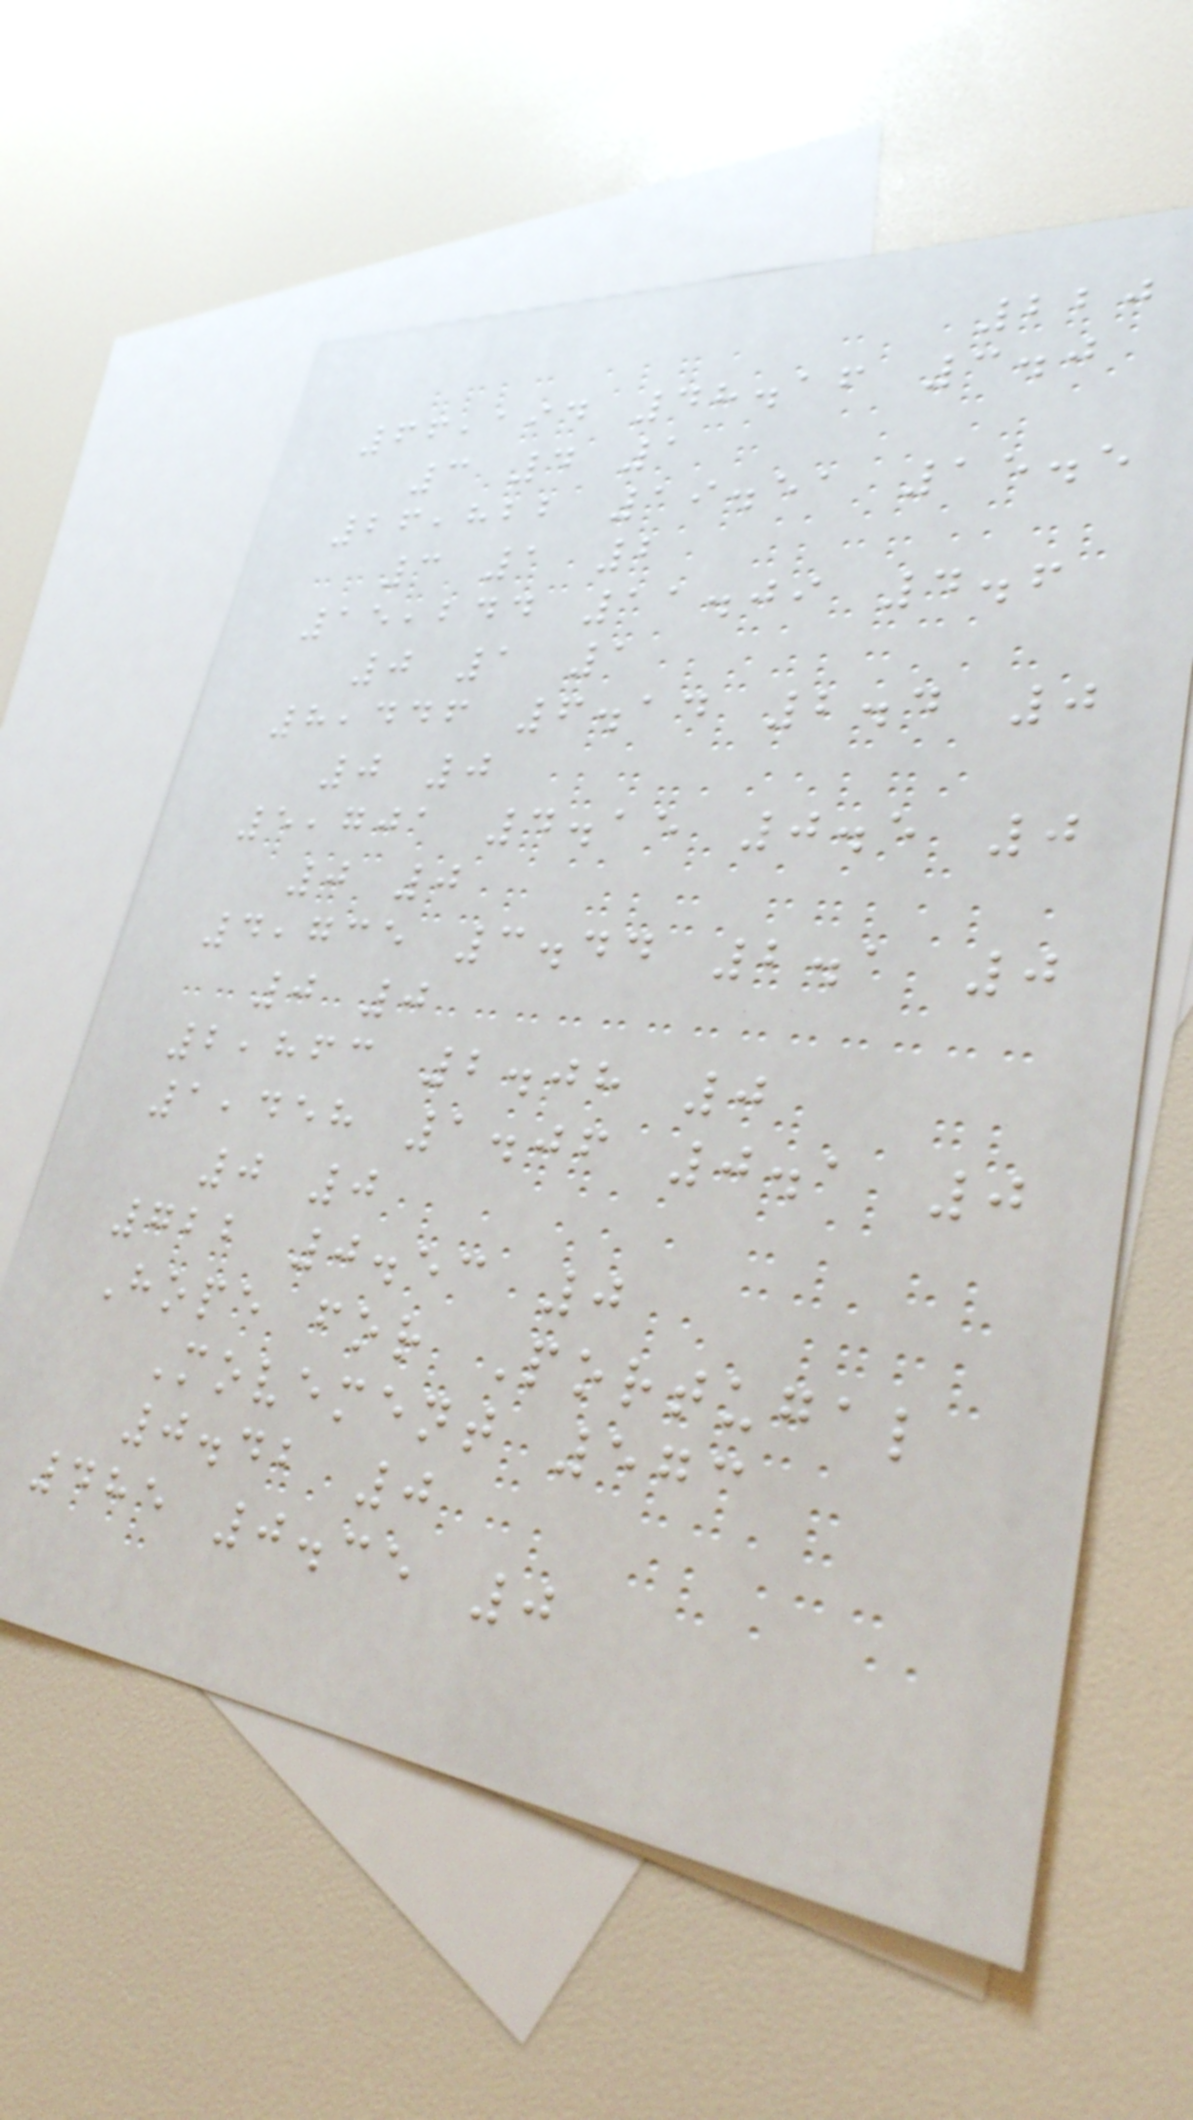220
66,194 48.16 3.0
3 4 1
26,822 19.51 15.5
3 1 2
15,244 11.09 4.6
0 1 1
8,446 6.14 2.4 0
0 0
5,701 4.15 0.5 0
0 0
4,735 3.44 2.1 0
0 0
2,863 2.08 0
1,458 1.06 0.1 0
0 0
722 0.53 0
Hope for Portugal
Movement 573
0.42 0
485 0.35 0
